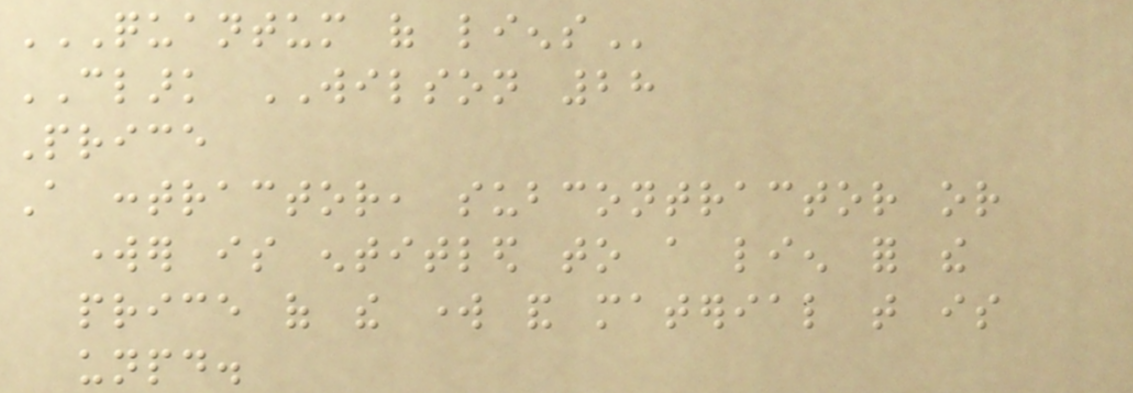QUANTUM OF LIENS
CLARK WILSON 28
Price
A contractor, subcontractor or
worker is entitled to a lien for the
price of the work and material that is
unpaid.
